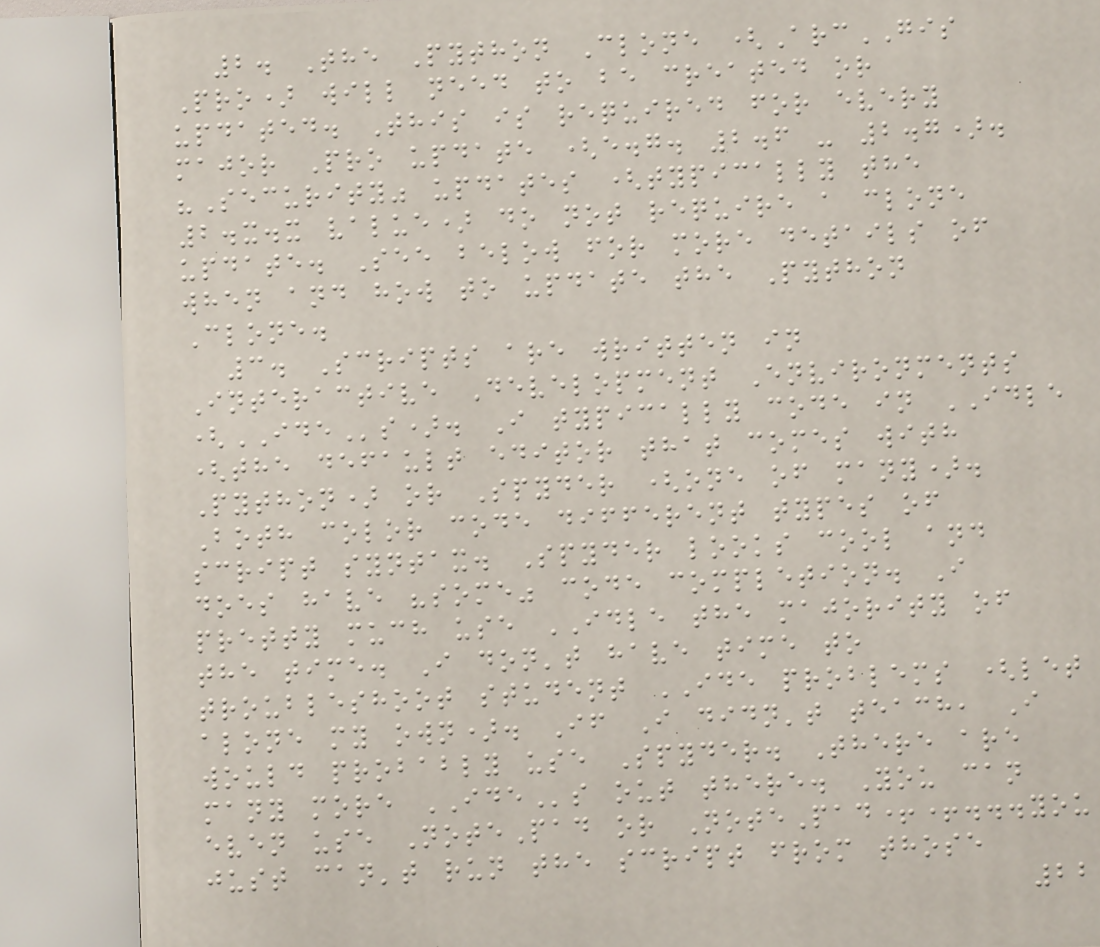2. The Python Clone (ArcGIS
Pro) will need to be created or
updated. This is required for every
major Pro update (e.g. 2.6 - 2.7).
"Security" updates (typically the
2.x.x value) do not require a clone
update. See below for more details of
when and how to update the Python
Clone.
3. Scripts are written in
Interactive Development Environments
(IDEs). I typically code in IDLE
(the default editor that comes with
Python) or Spyder (one of many).
Both color code different types of
script syntax. Spyder looks cool and
does have "some" code completion. I
pretty much use IDLE the majority of
the time. I don't have time to
troubleshoot student IDE problems (let
alone my own). If I didn't teach, I
would probably use Spyder. There are
many more IDEs out there. You can
even use NotePad or NotePad++...you
just can't run the script from those
22
